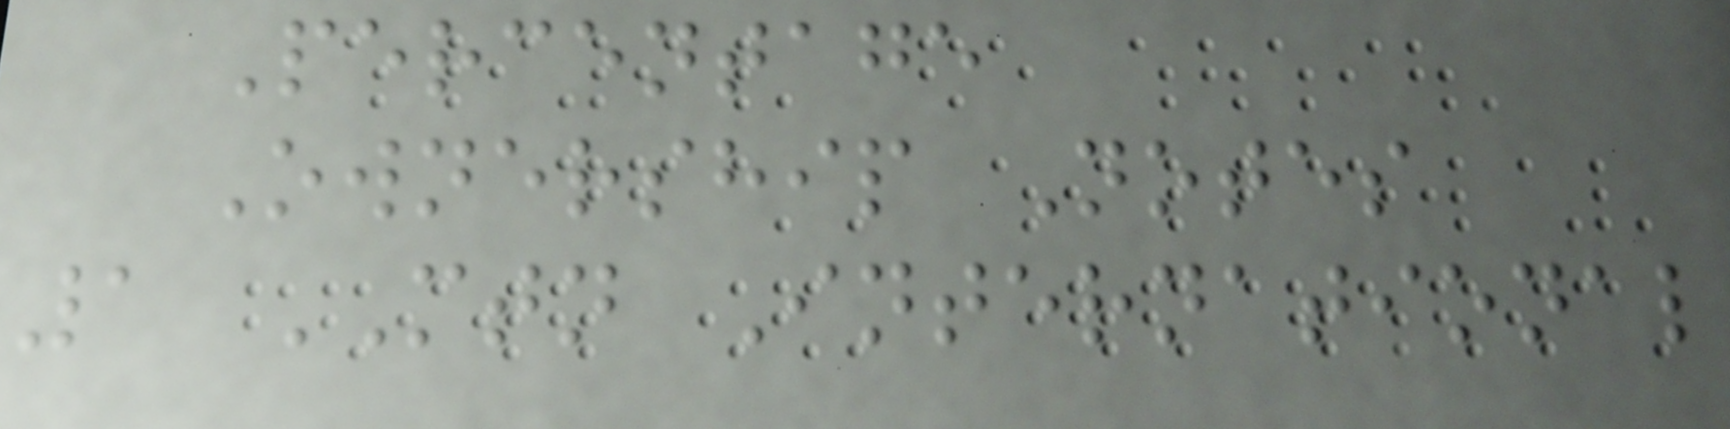Percentage
Ownership Notes
1 MTN International
